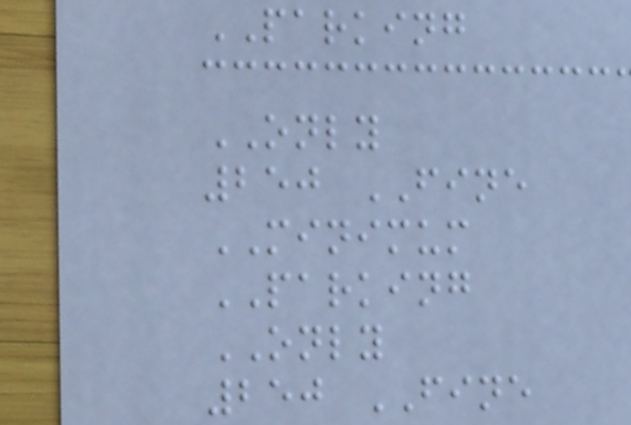PARKING
ONLY
250 FINE
MINIMUM
PARKING
ONLY
250 FINE
